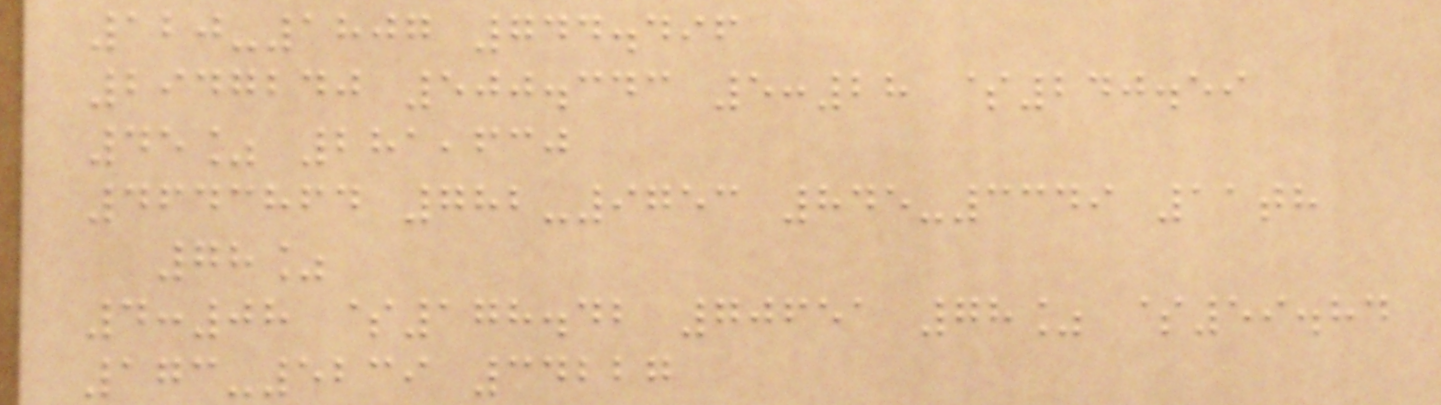120-1807 744.496
2947240 500.343 5:28 $240.59
45% 281,630
4643864 782-9753 845-3349 11th
78%
4:08 $178.42 70651 78% $59.84
173-5239 34227
